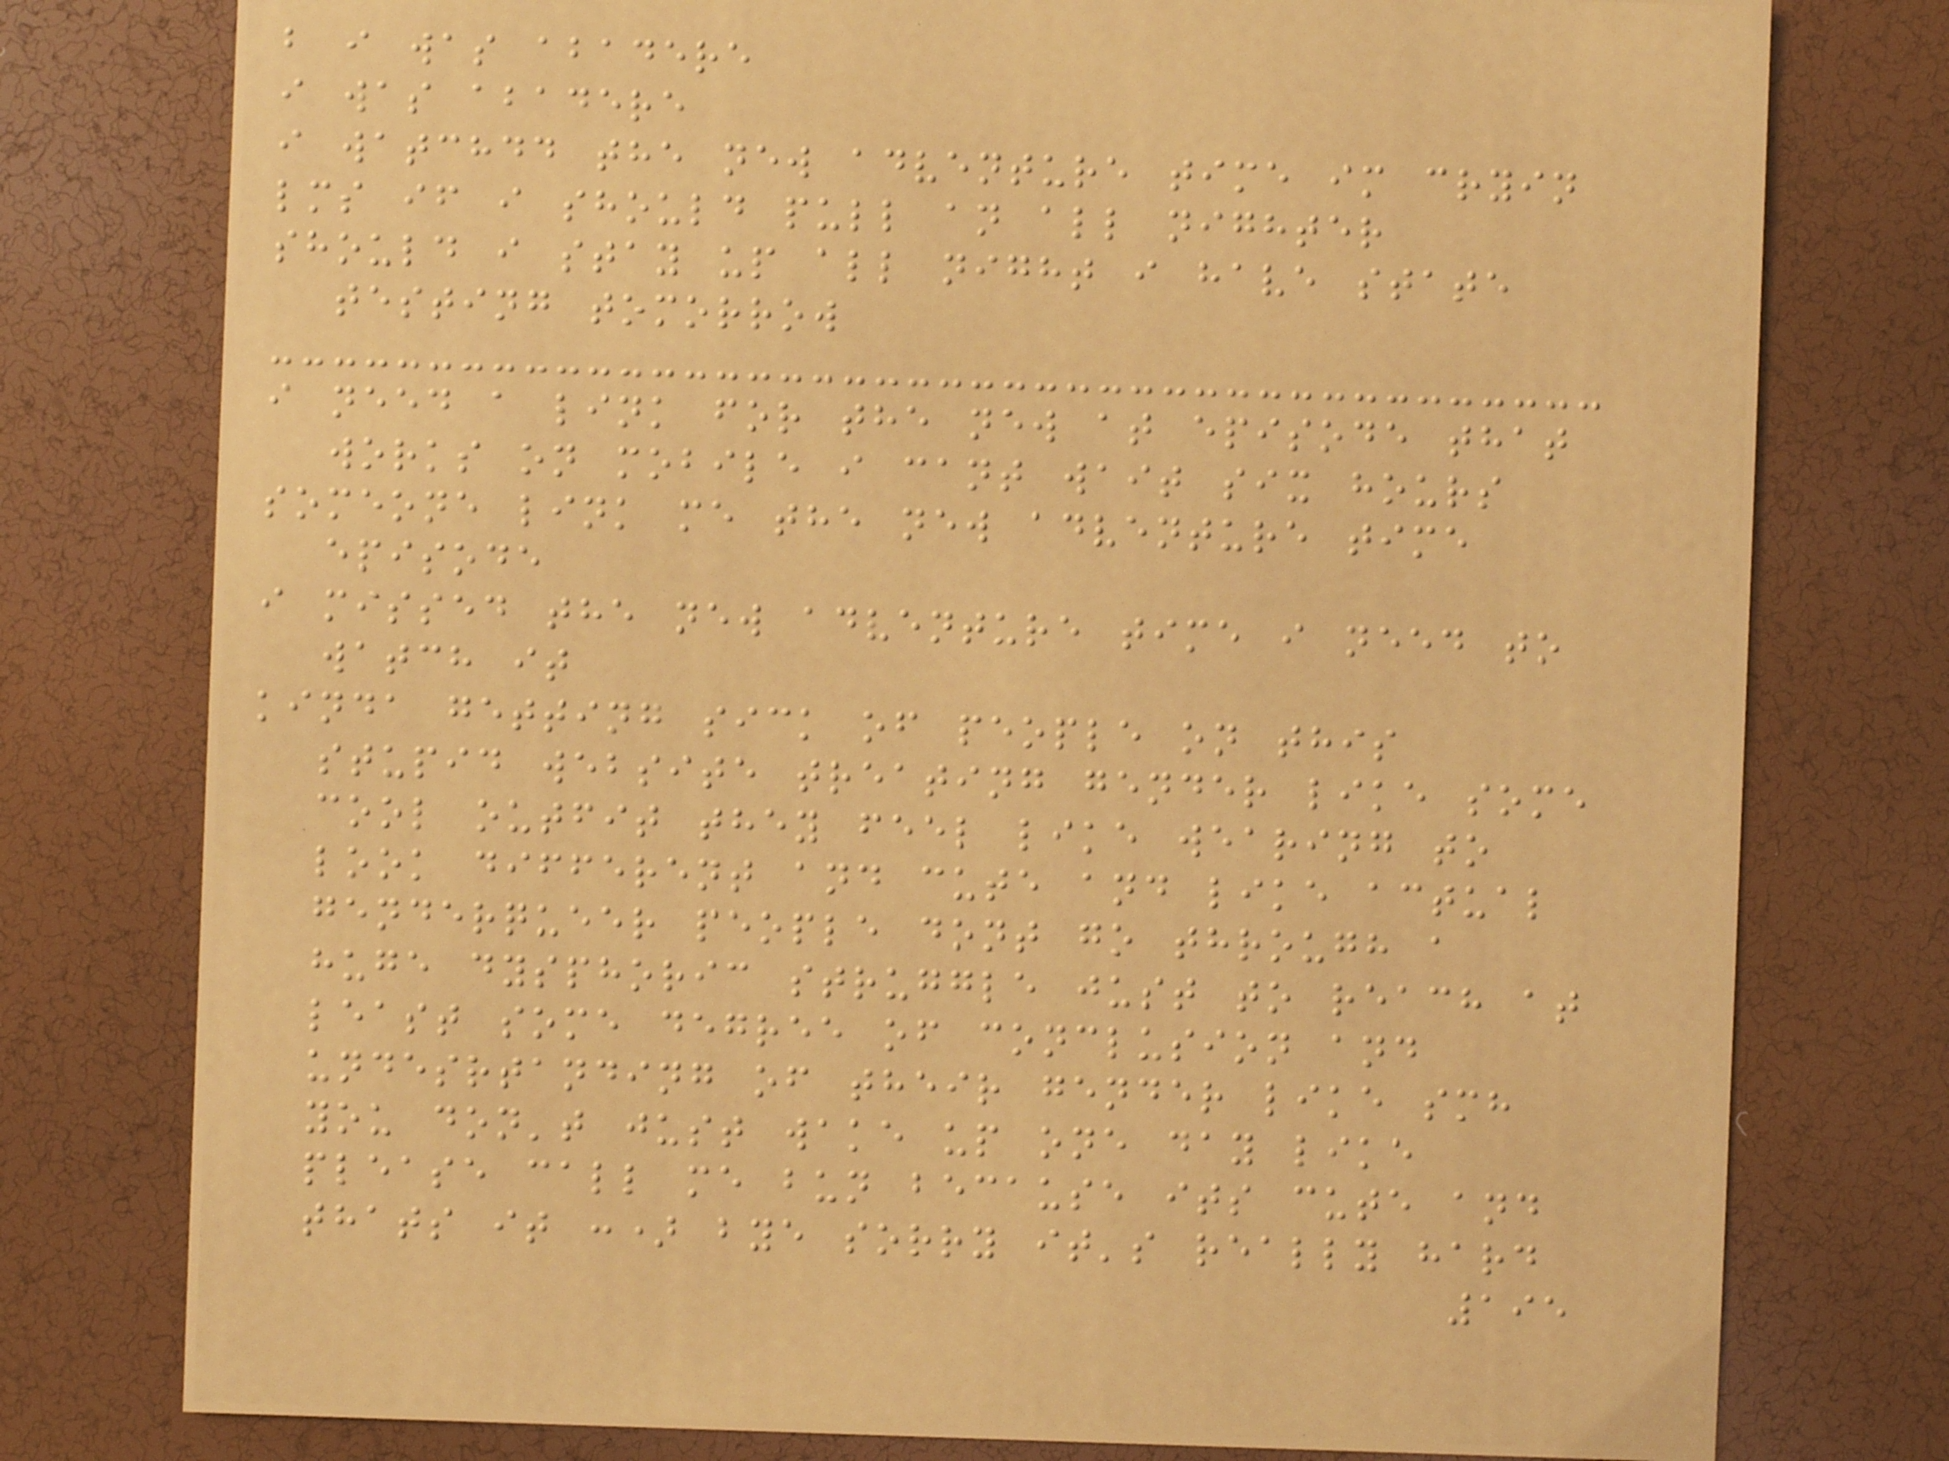b i was abadere
i was abadere
i watchdd the new adventure time im cryin
lms if i should pull an all nighter
should i stay up all night i have state
testing tomorrow
i need a link for the new at episode that
works on mobile i cant wait six hours
someone link me the new adventure time
episode
i missed the new adventure time i need to
watch it
kinda getting sick of people on this
stupid website treating gender like some
cool outfit they feel like wearing to
look different and cute and like actual
genderqueer people dont go through a
huge dysphoric struggle just to reach at
least some degree of conclusion and
undesrtanding of their gender like smh
you don't just wake up one day like
please call me bun because its cute and
thats it :) bye sorry it's really hard
195
